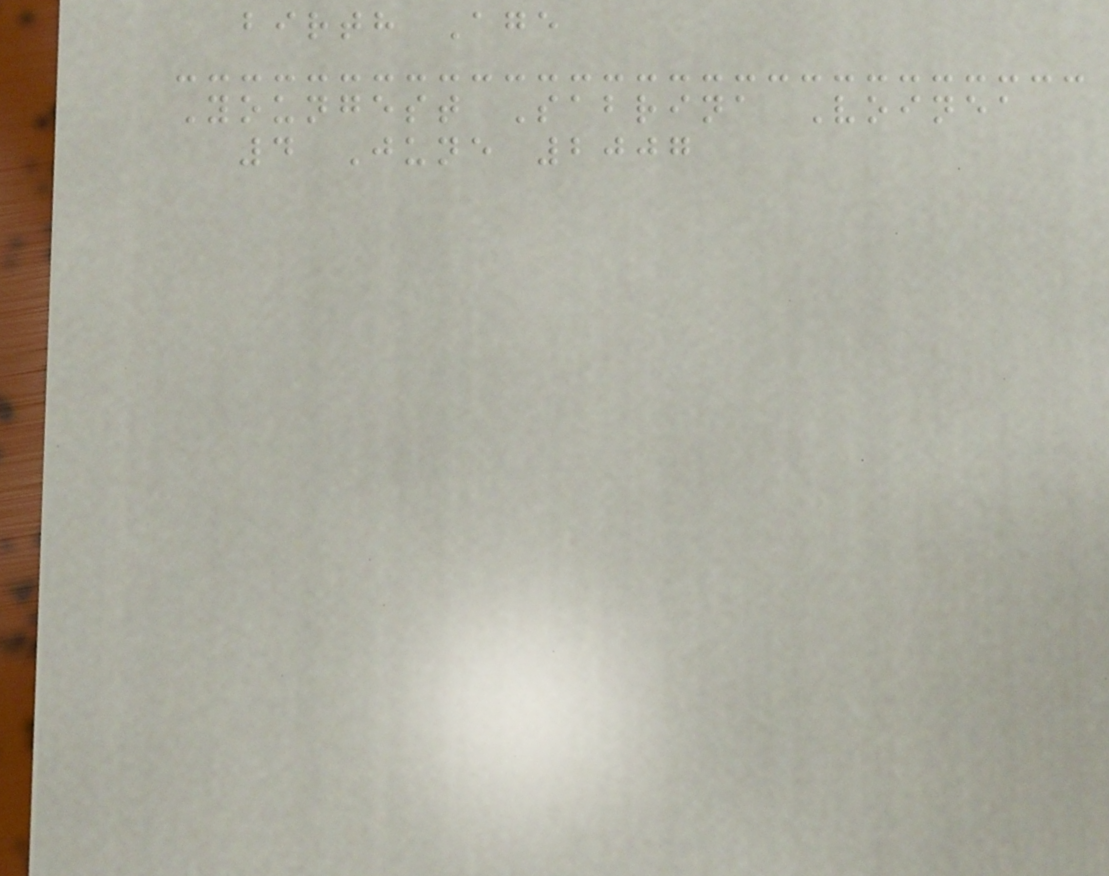birth Age
Youngest Sabrina Voinea
4 June 2007
